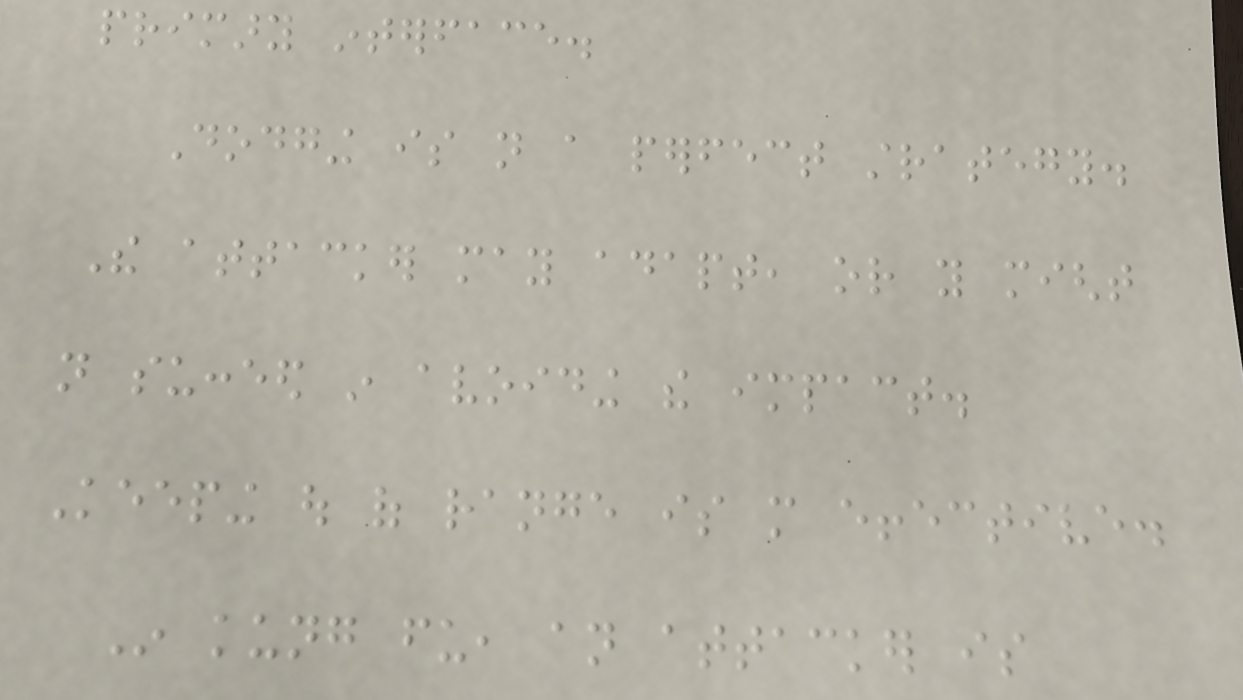primary interface.
Dodging is not a perfect strategy.
The attacker may adapt, or you might
not succeed in avoiding the impact.
Keeping out of range is more effective.
In kung fu, an attacker is
